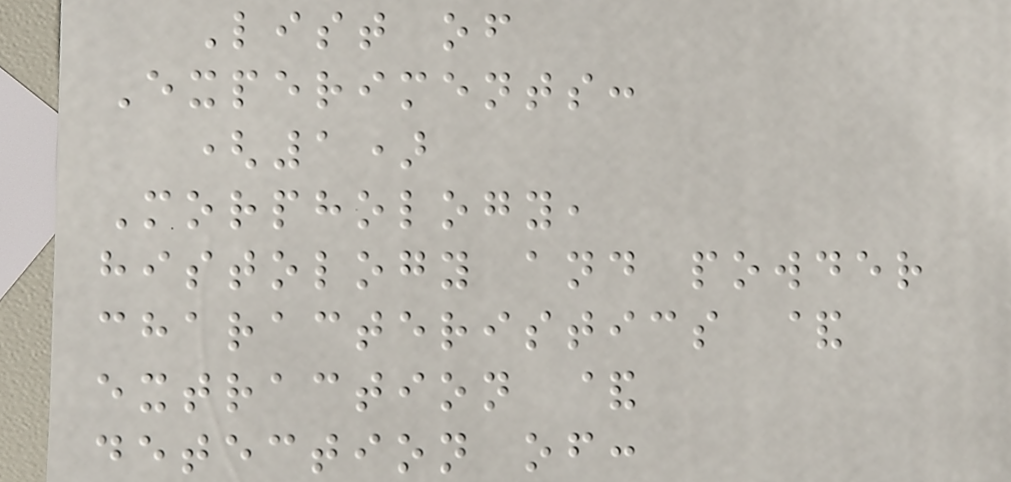List of
Experiments:
(1)
Morphology,
histology and powder
characteristics &
extraction &
detection of:
